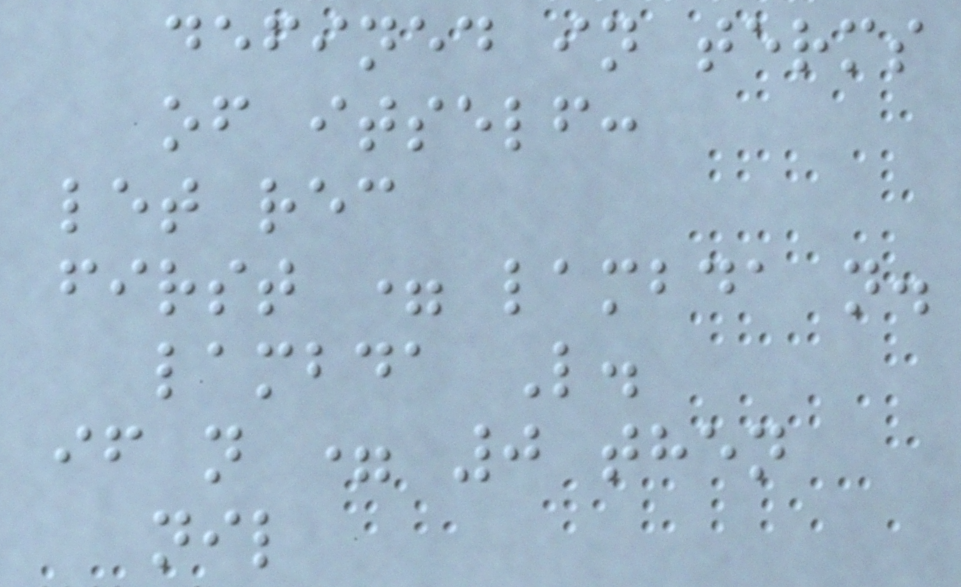defined in terms
of itself:
let rec
first = lambda n.
lambda L.
if n = 0 then
nil
